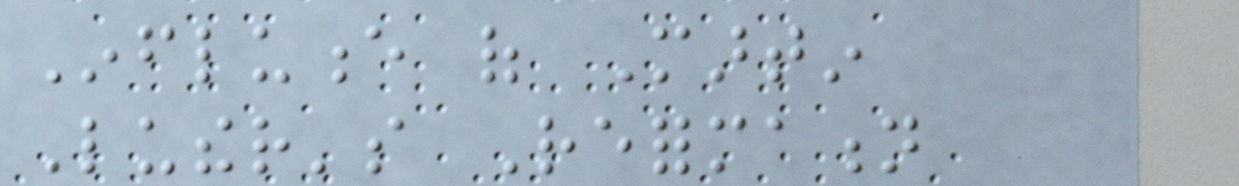Influence of Martin
Luther's Reformation
